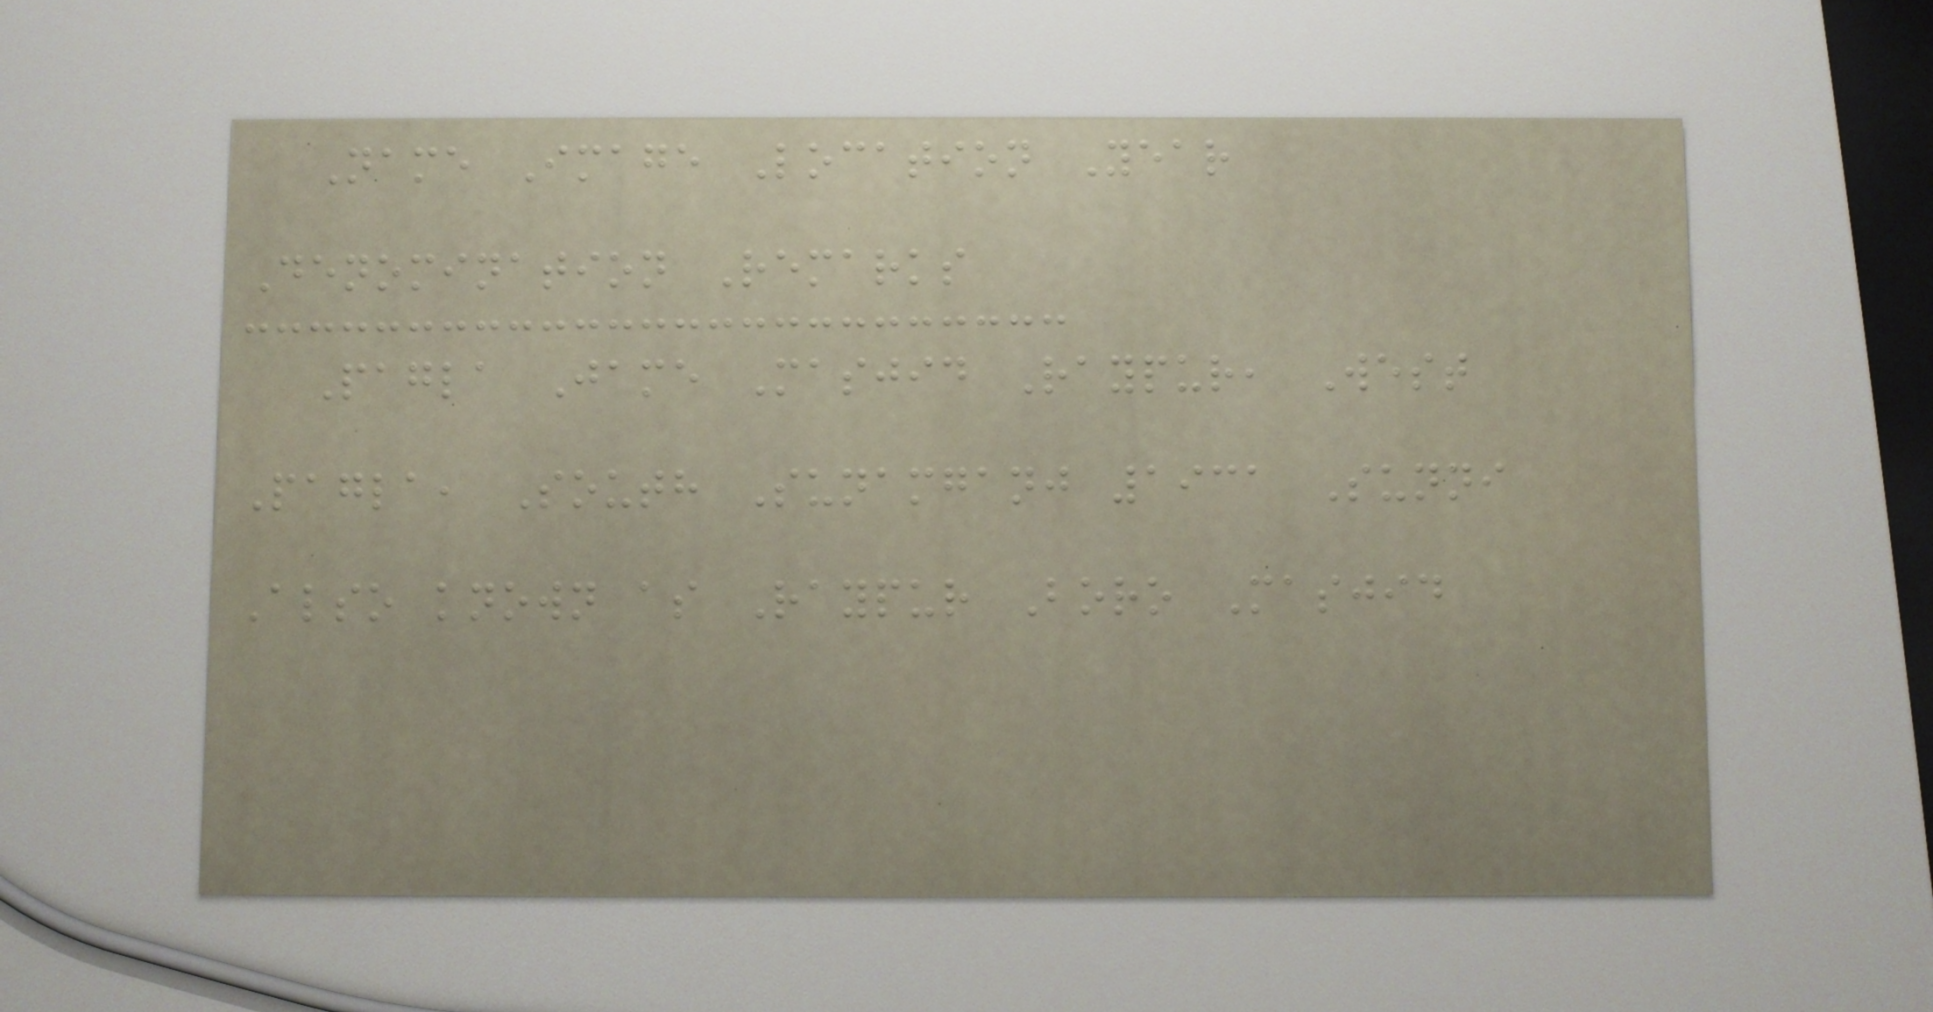Name Image Location Year
Denomination Remarks
Pagla Jame Masjid Raypur, West
Pagla, South Sunamganj 1931 Sunni
Also known as Raypur Boro Masjid
